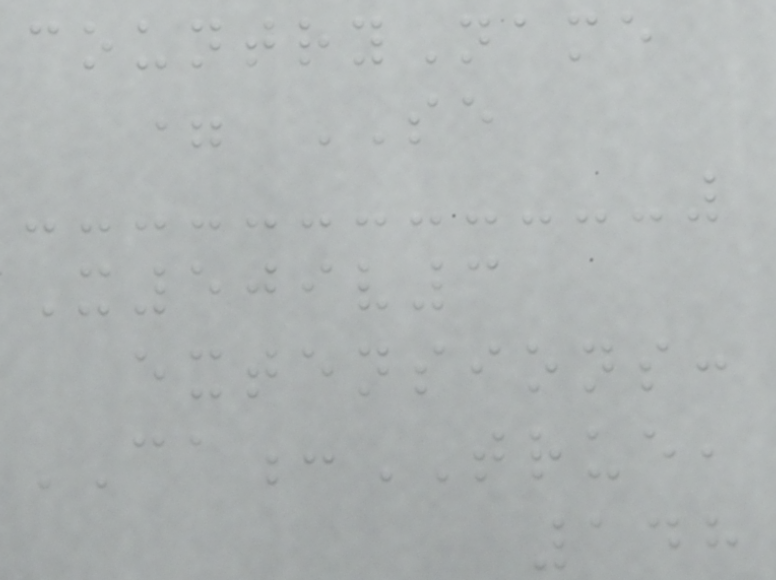countryName
= SE
X509v3
extensions:
CA:TRUE,
148
